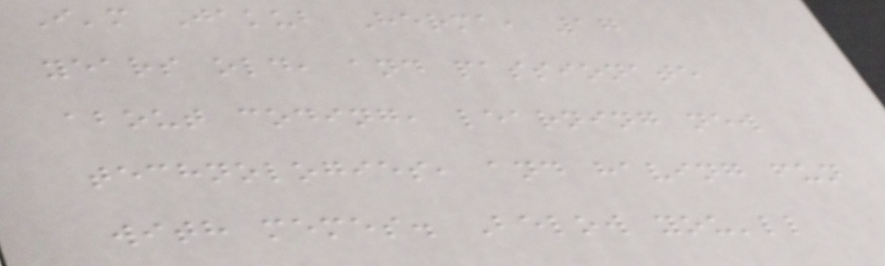I'm Jakub Herma, 17
years old, and passionate
about coding, learning new
technologies, and having fun
with memes. Below you'll
